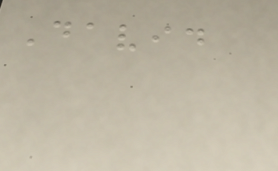David
